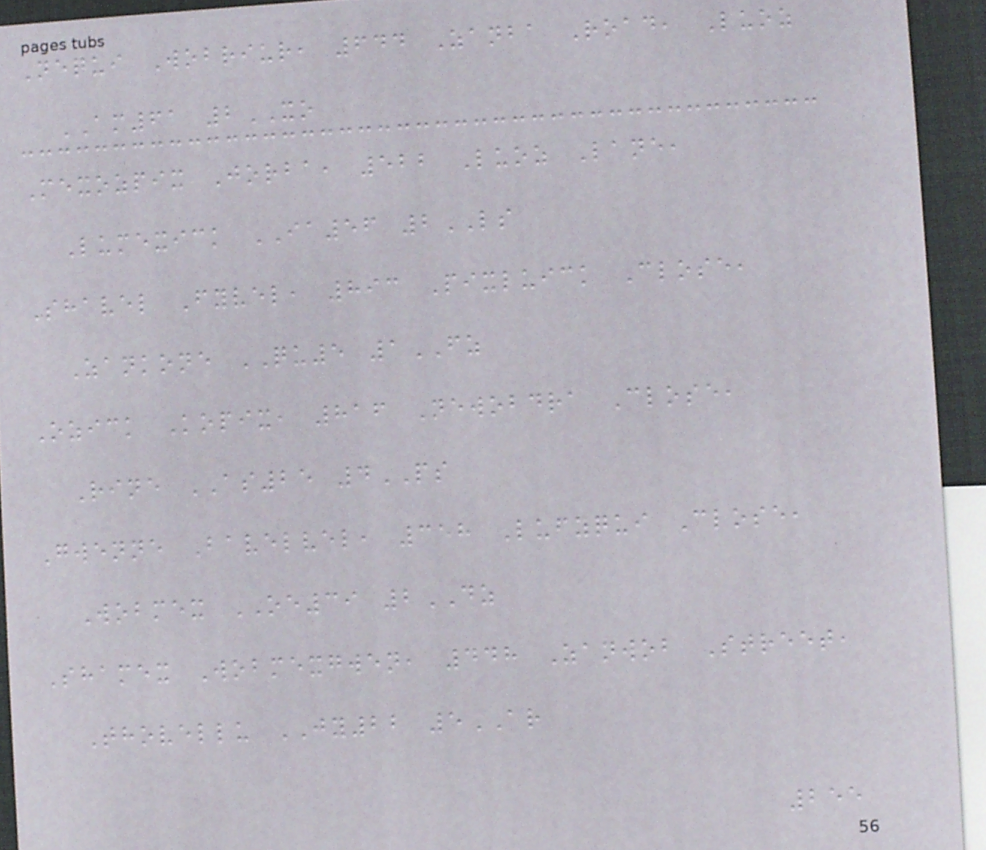Nequi Wobriur, 644 Zanba Road, Luoz
AM61 2XO
Mexozpix Jorba, 522 Luoz Lane,
Lumexick IA56 2LS
Shavel Fyvel, 893 Pixluick Close,
Zankone QU5 1FZ
Ozick Kopix, 816 Newobdra Close,
Rine AS25 4PS
Gwenne Bavelvel, 358 Lufyqui Close,
Wobmex OE39 2DZ
Shamex Wobmexgwen, 448 Zanwob Street,
Thovellu JY22 5AR
255
